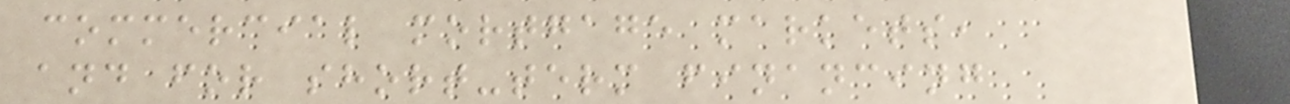commercial mortgage markets,
and for short-term financing
